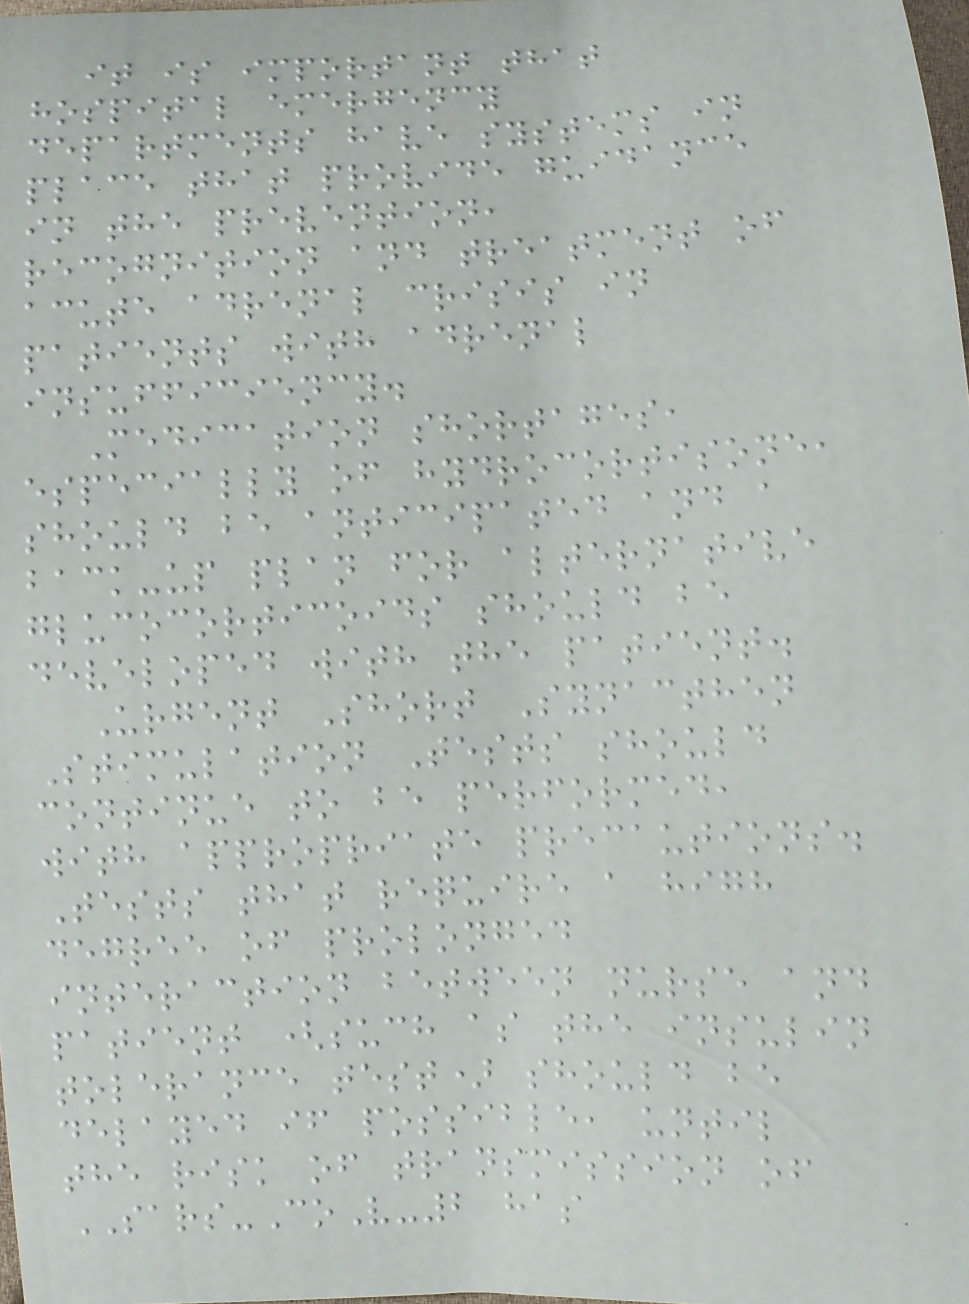it is important that
hospital emergency
departments have systems in
place that provide guidance
in the prevention,
recognition and treatment of
acute adrenal crisis in
patients with adrenal
insufficiency.
Medication shortages,
especially of hydrocortisone,
should be anticipated and a
back-up plan for alternative
glucocorticoids should be
developed with the patient.
Urgent Short Synacthen
Stimulation Tests should
continue to be performed,
with appropriate precautions.
Tests that require a high
degree of prolonged
interaction between nurse and
patient (such as the insulin
tolerance test) should be
delayed if possible, until
the risk of transmission of
SARS-CoV-2 has
